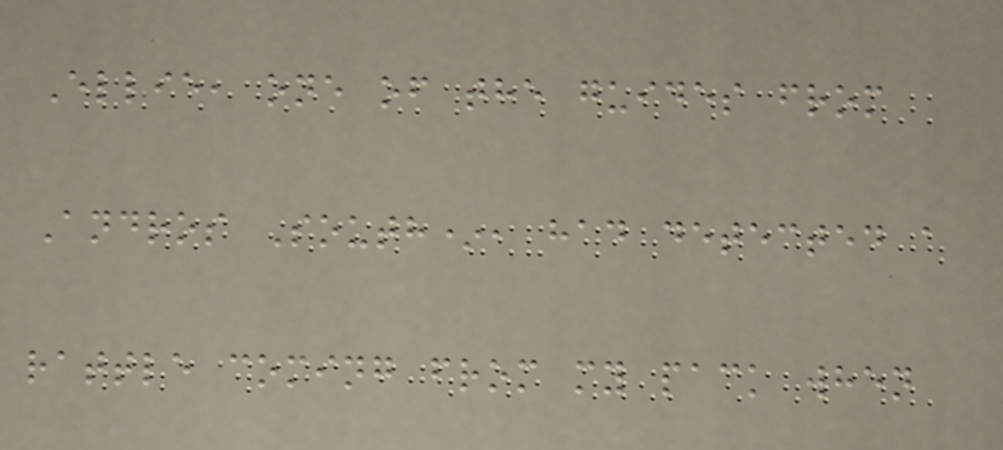Ellie, one of the guides from
Andros South*, had detected a
rattle coming from my pack when
